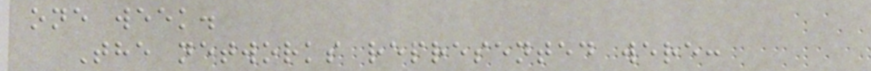one week.
The networks represented were:
